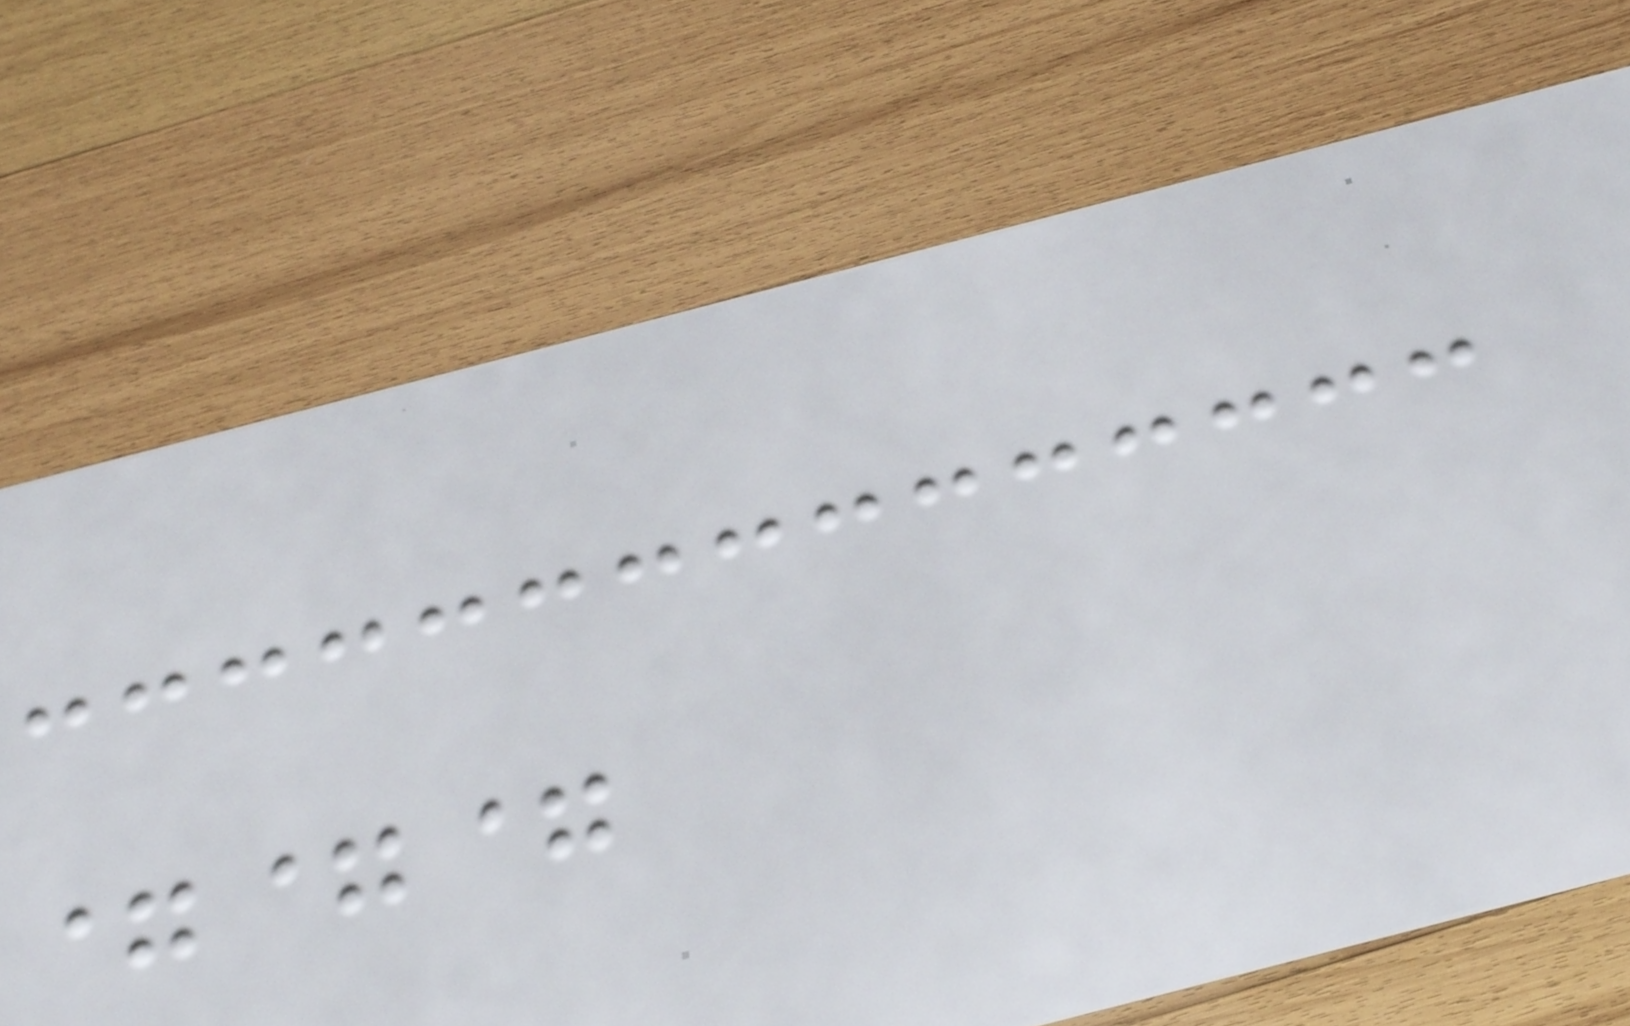===
